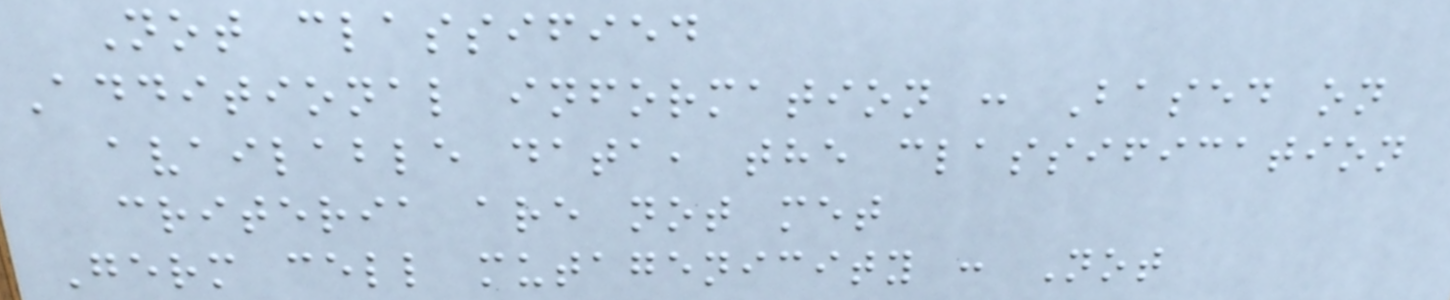Not classified
Additional information : Based on
available data, the classification
criteria are not met
Germ cell mutagenicity : Not
